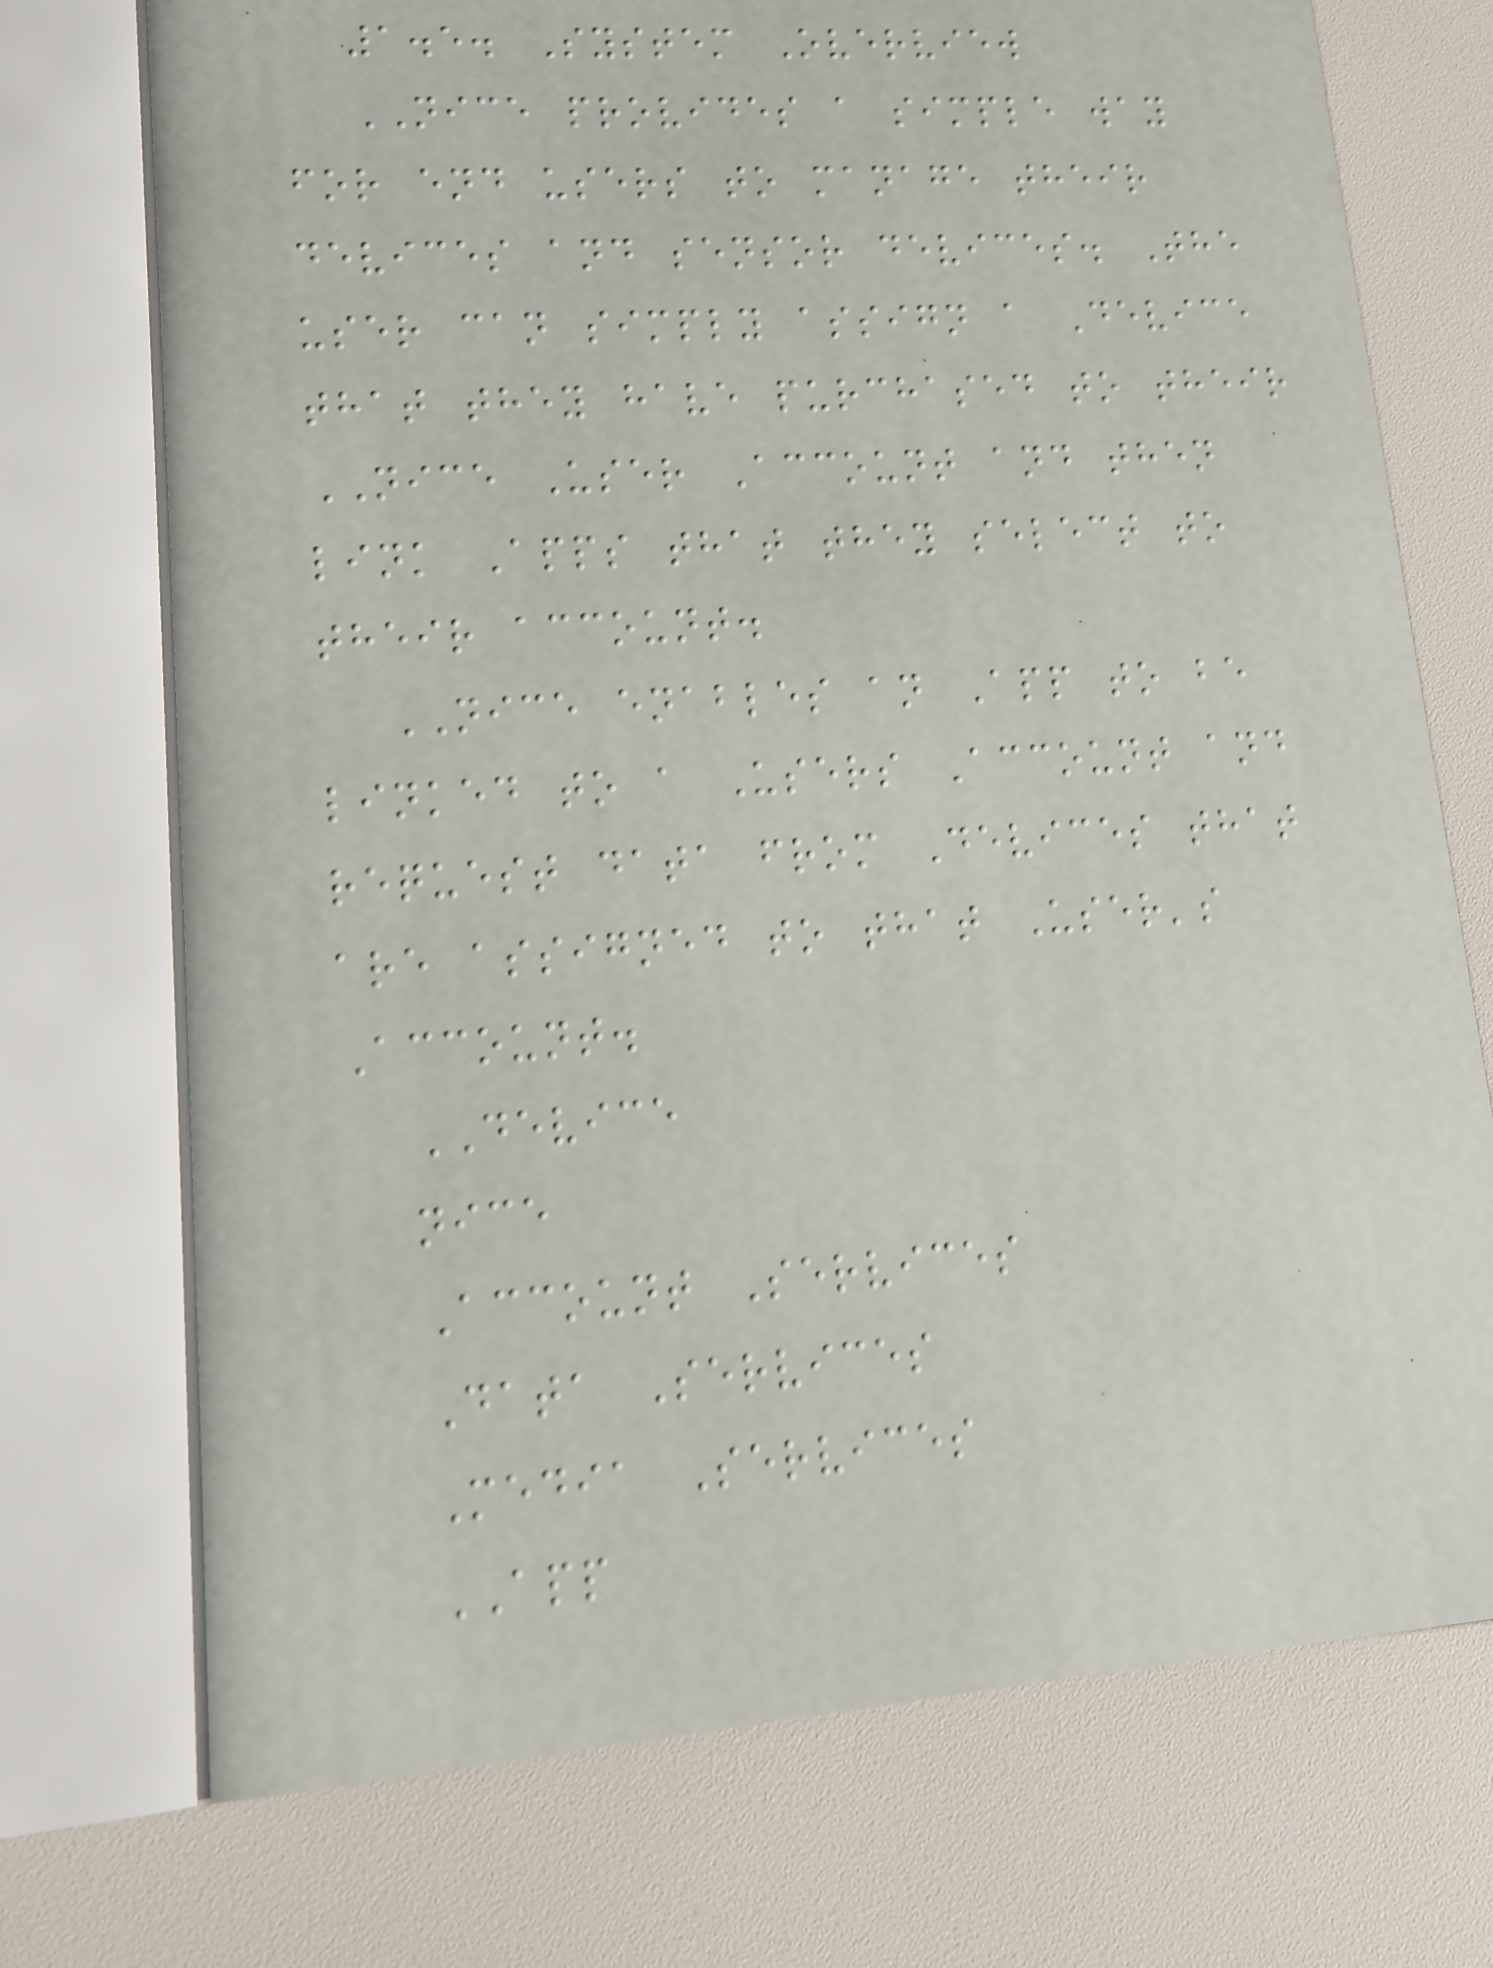1.5. System Overview
NICE provides a simple way
for end users to manage their
devices and sensor devices. The
user can simply assign a Device
that they have purchased to their
NICE User Account and then
link Apps that they select to
their account.
NICE enables an App to be
linked to a Users Account and
request data from Devices that
are assigned to that User's
Account.
DEVICE
nice
Account Services
Data Services
Media Services
APP
